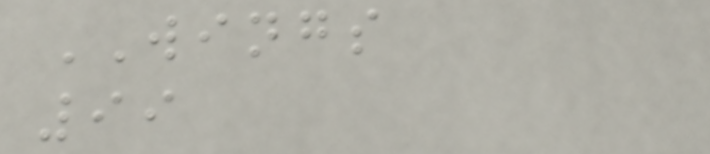WINGS
99
